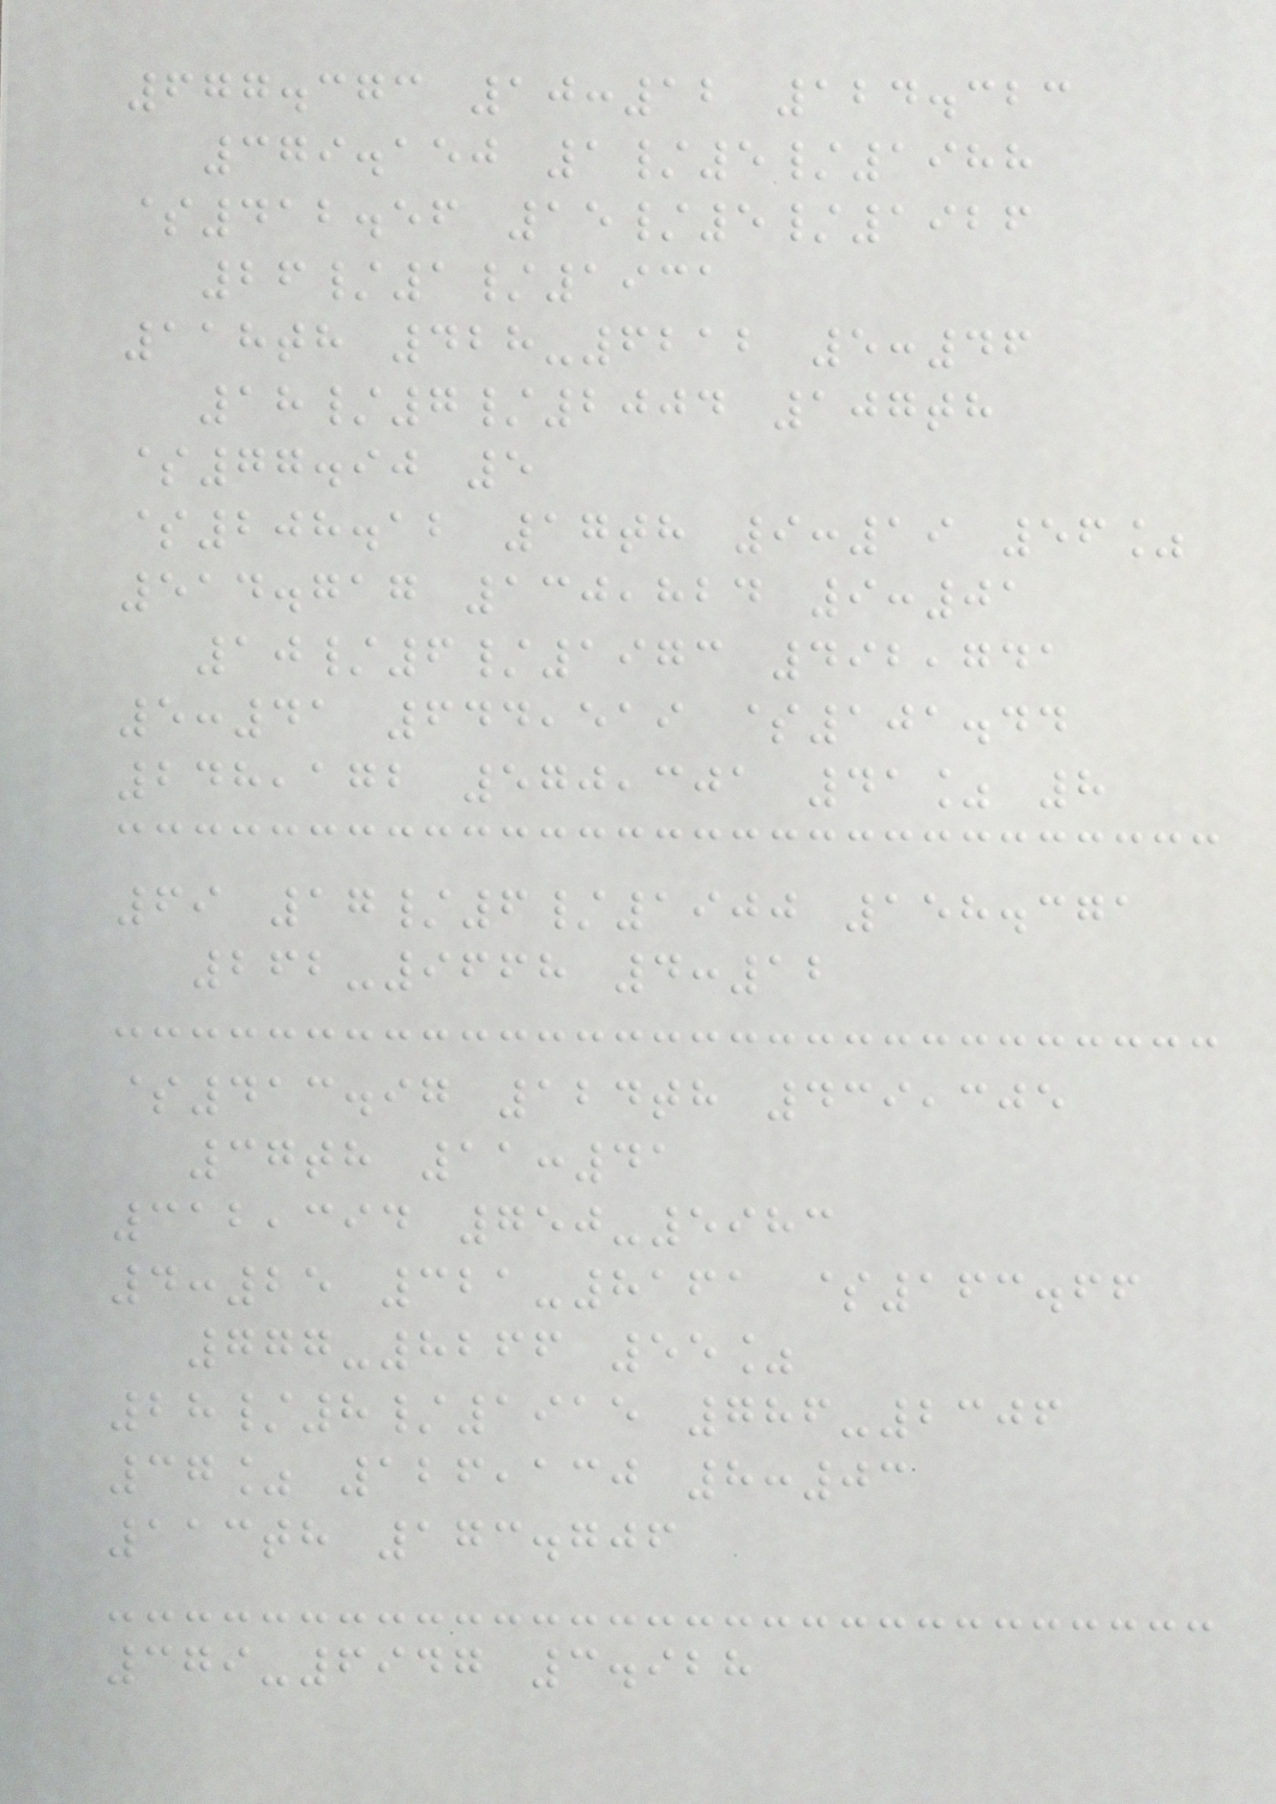677.373 10:12 124.323
379.150 1/5/1988
$412.56 15/5/1926
26/1/1931
118th 428-6212 5:46
18/7/2004 107th
$77.90 5
$208.12 17th 9:19 56%
514.717 130,824 9:01
10/6/1973 492,741
5:41 644,519 $101.44
248,172 570,301 41% 8
69 17/6/1900 158.371
262-9668 4:12
$413.97 124th 439,305
37th 11:41
312,394 750-5983
4:25 321-8161 $163.66
777-8266 55%
28/8/1915 786-2306
37% 126,130 8:03
113th 173.706
379-6947 3.928
